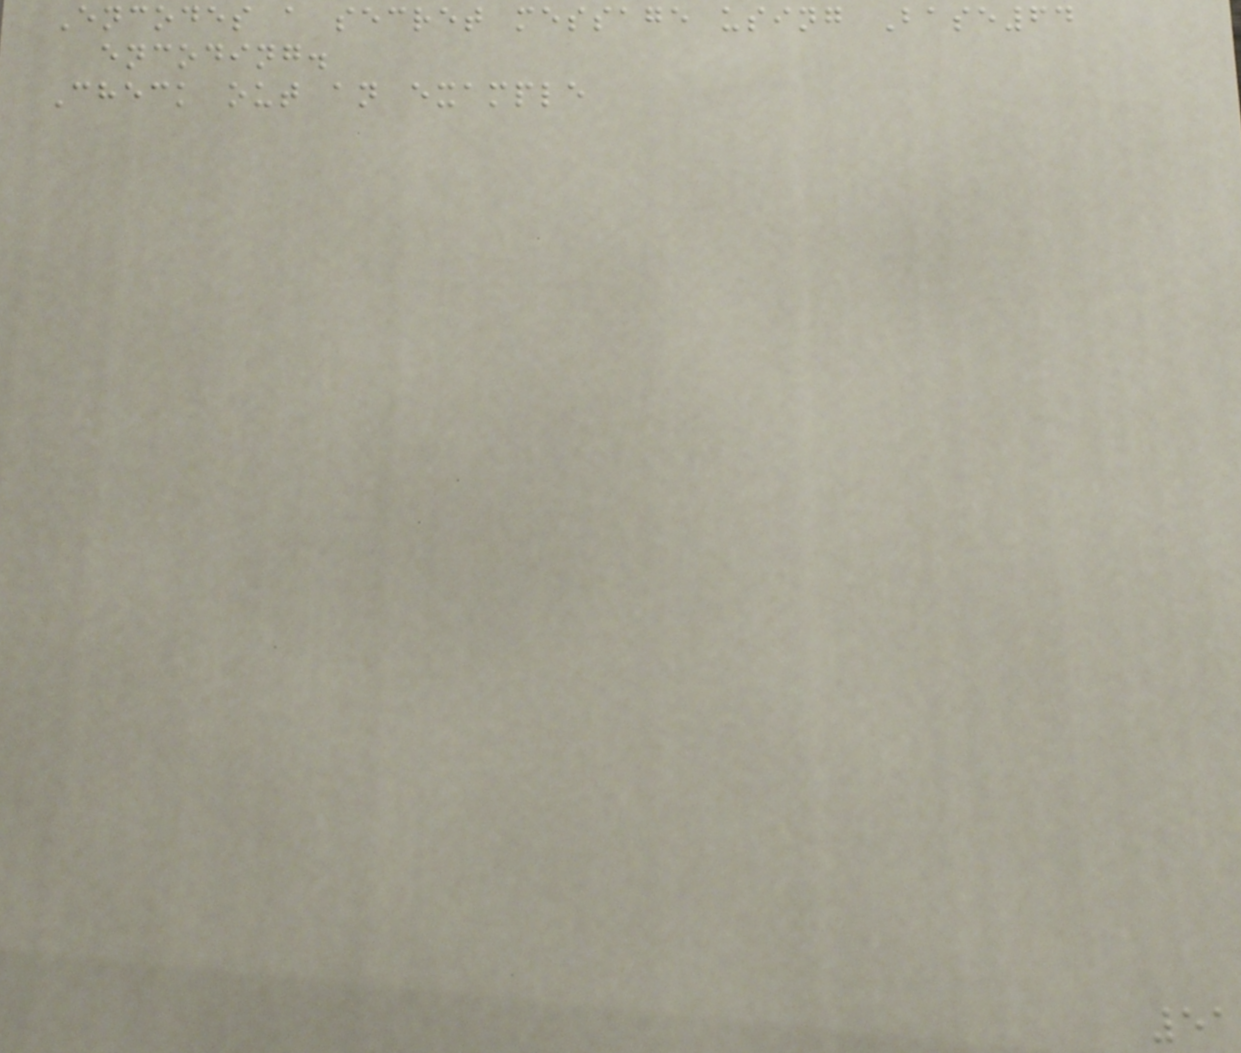Encodes a secret message using Base64
encoding.
Check out an example
51
